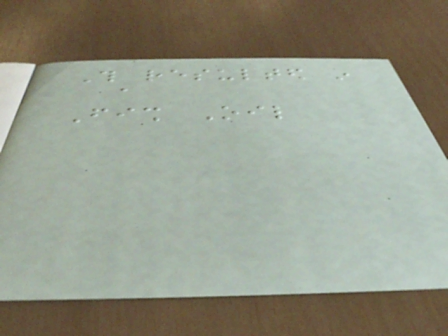This resulted in
a
Fish Oil
